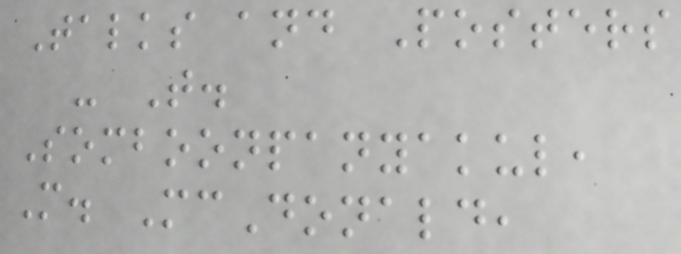Talks and Posters
- T.
Somboonpanyakul,
M. McDonald,
